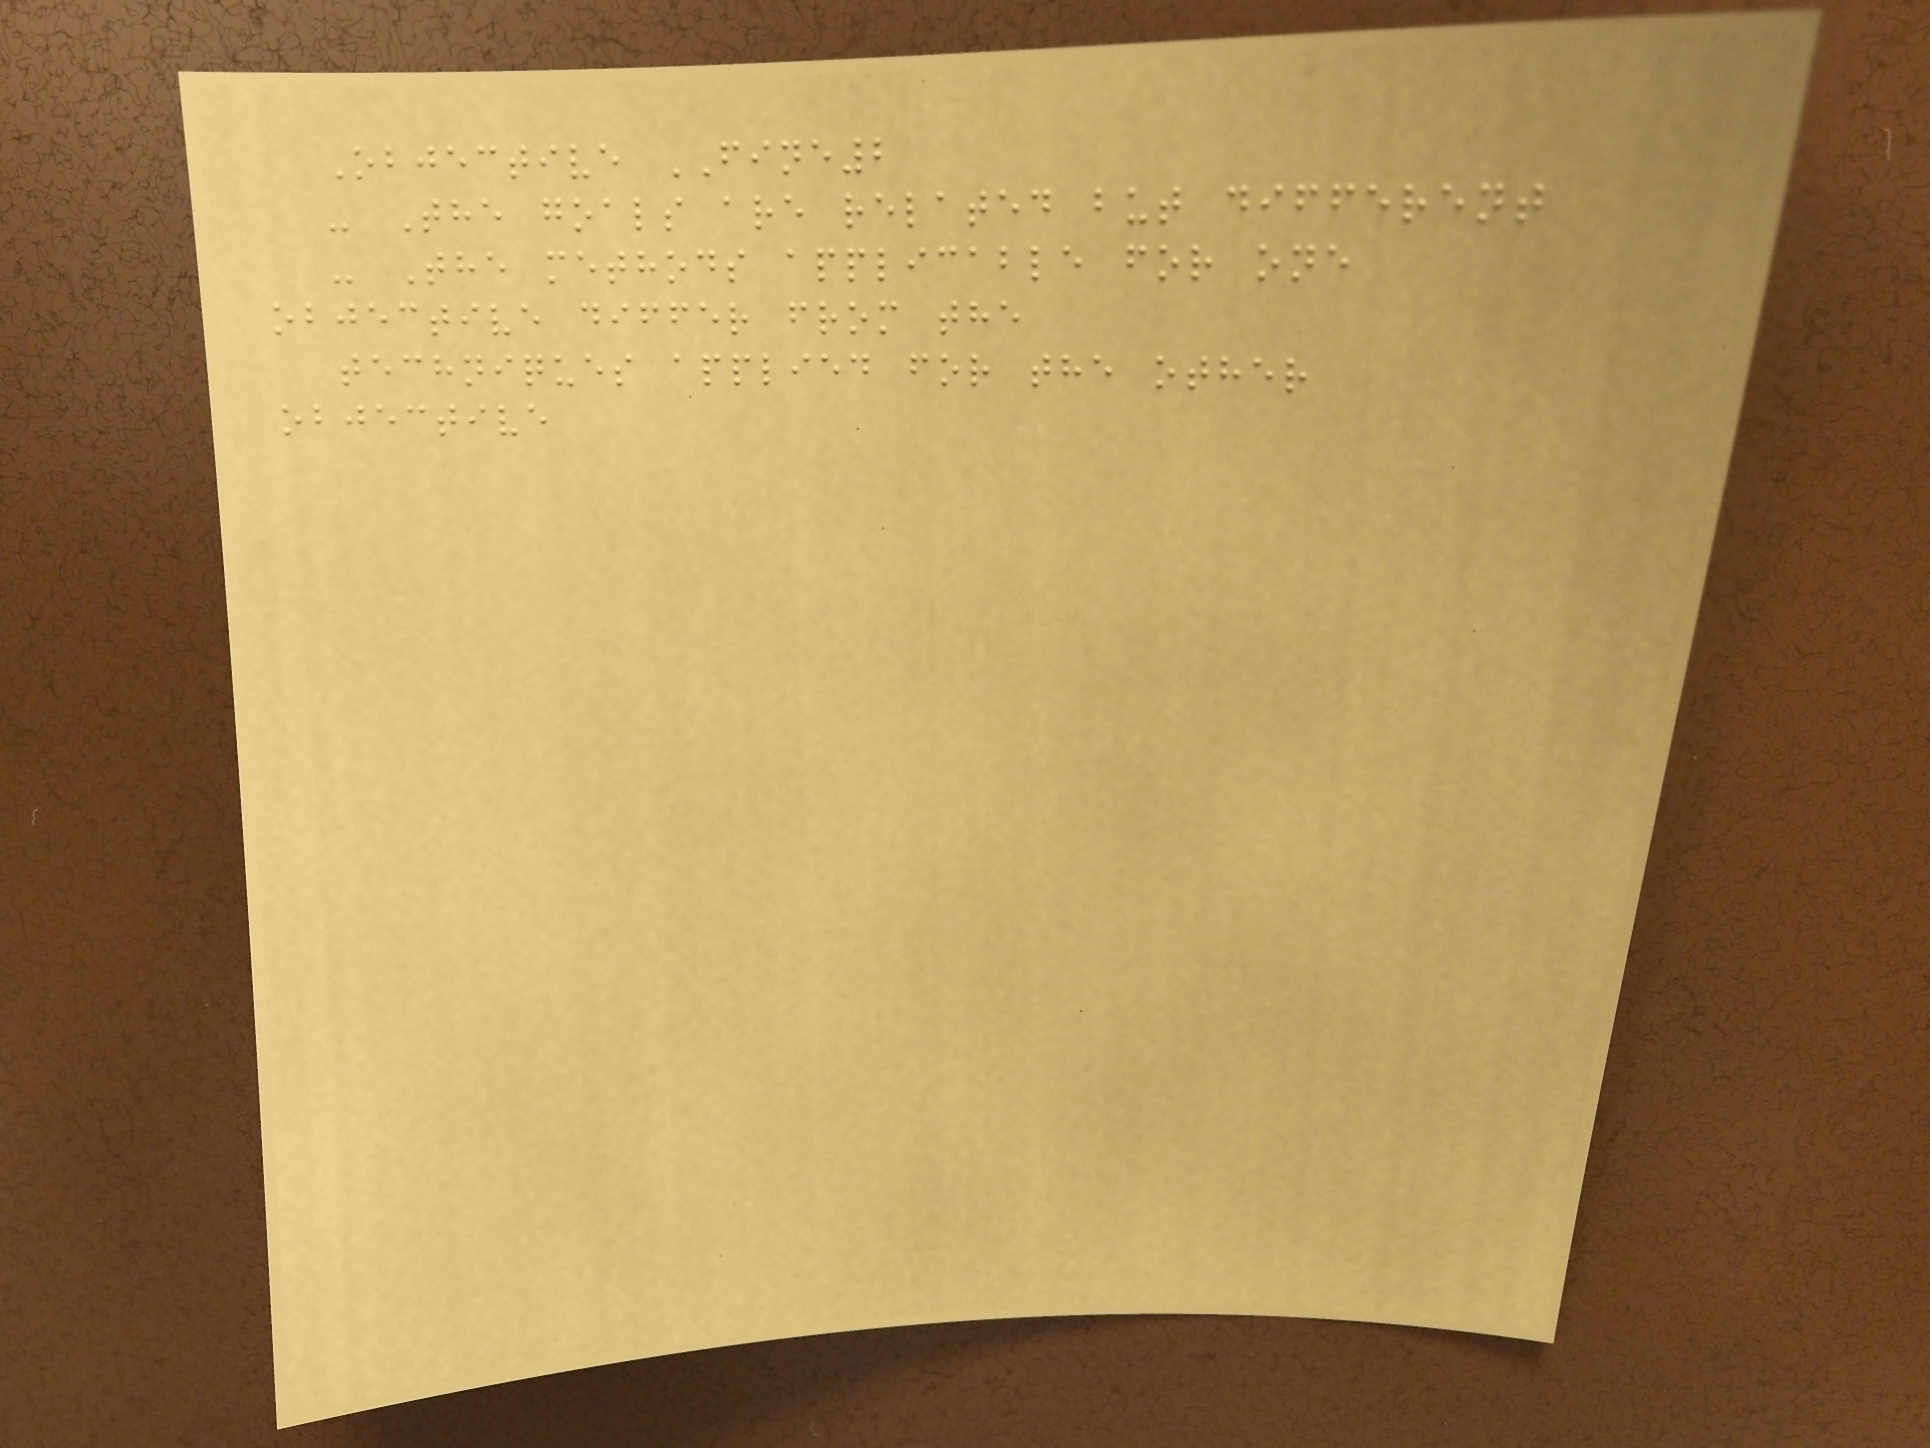Objective FINE2
- The goals are related but different
- The methods applicable for one
objective differ from the
techniques applied for the other
objective
